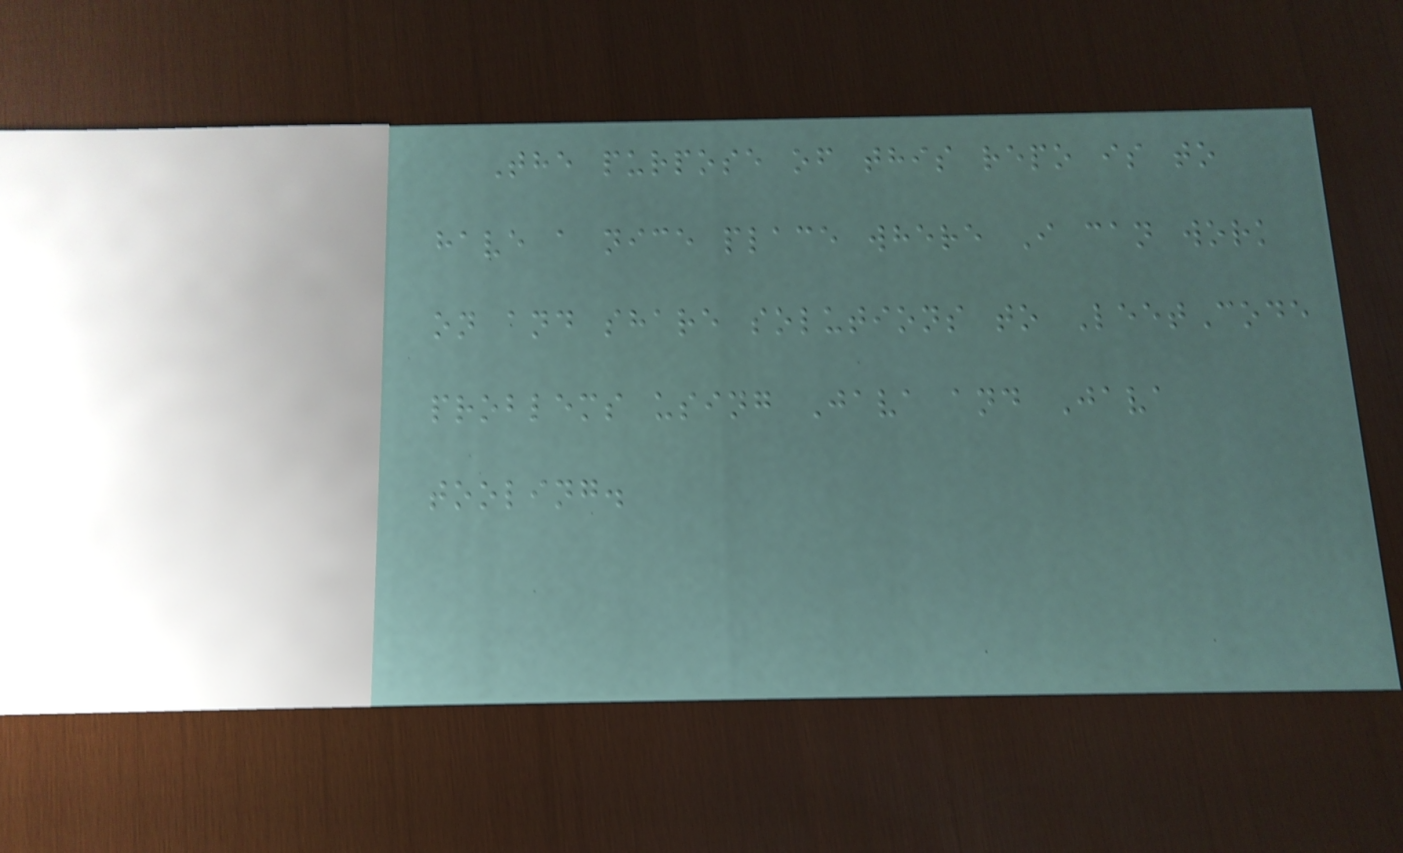The purpose of this repo is to
have a nice place where I can work
on and share solutions to LeetCode
problems using Java and Java
tooling.
